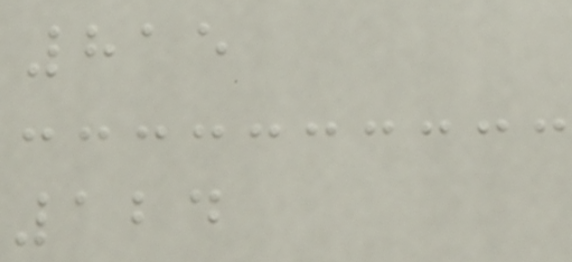815
124
